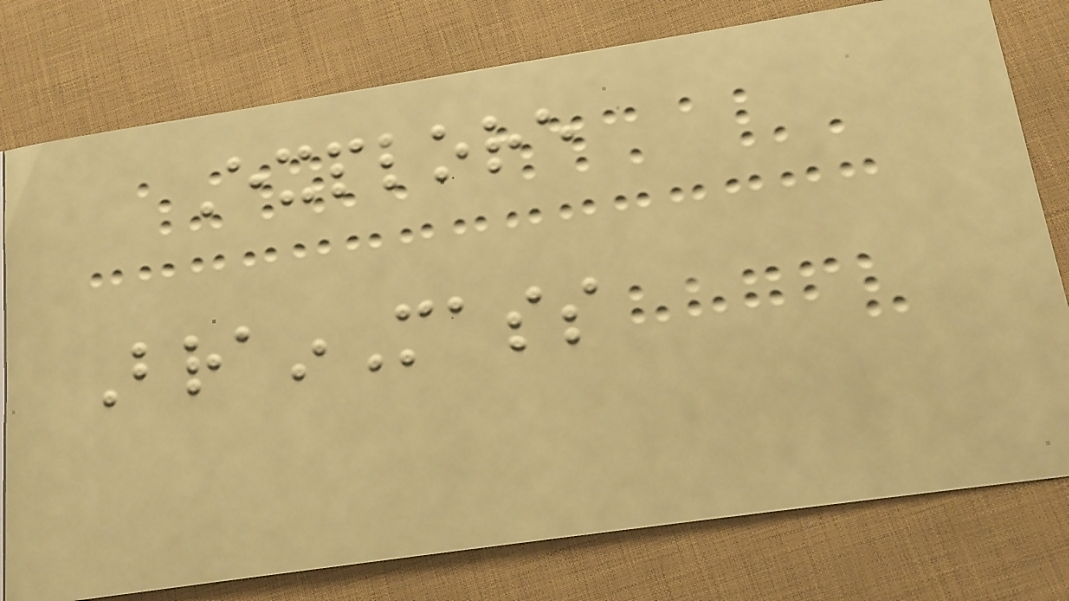Explore
BrainMass
